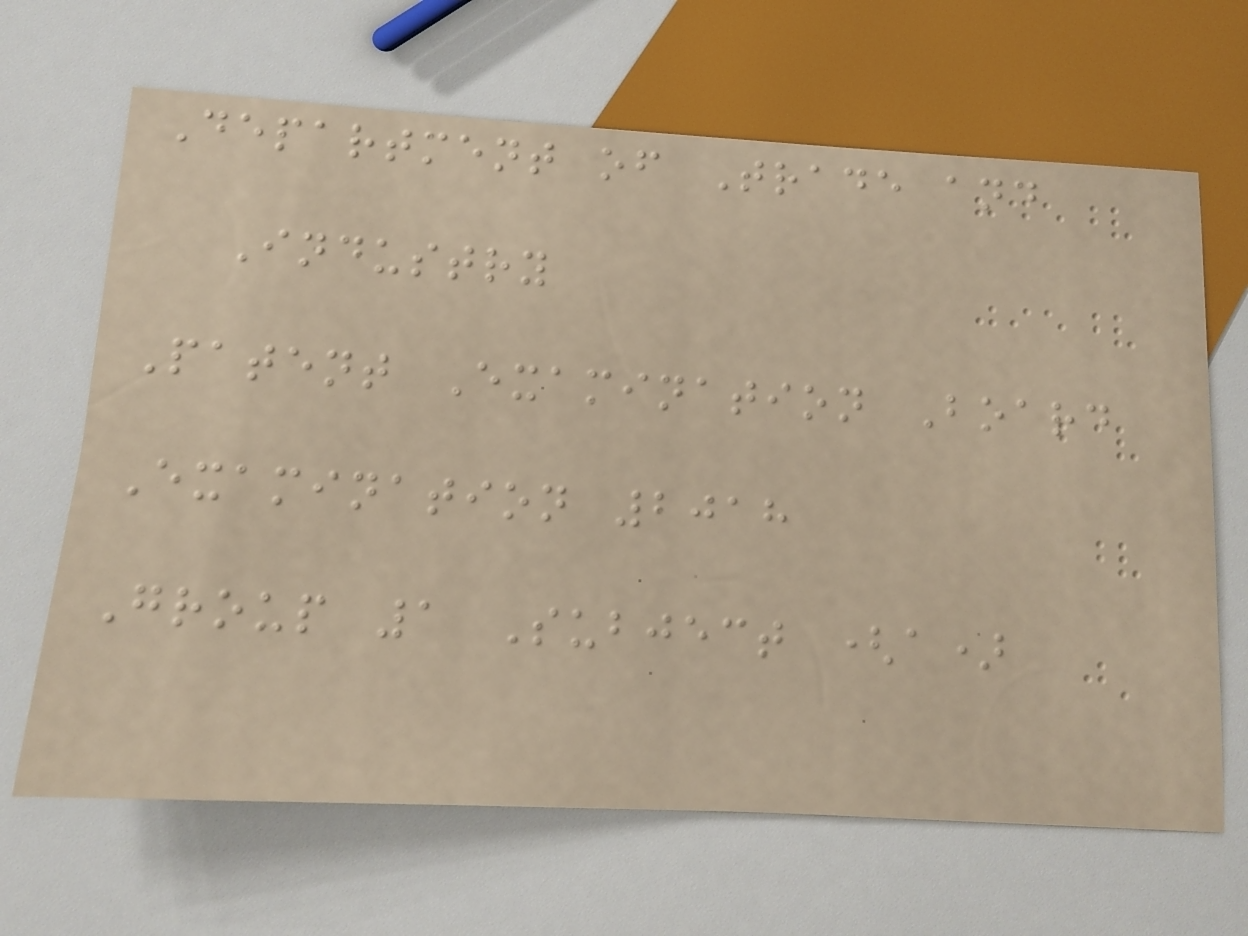Department of Trade and
Industry
Patent Examination Board
Examination 2018
Group 1 Subject (a)
